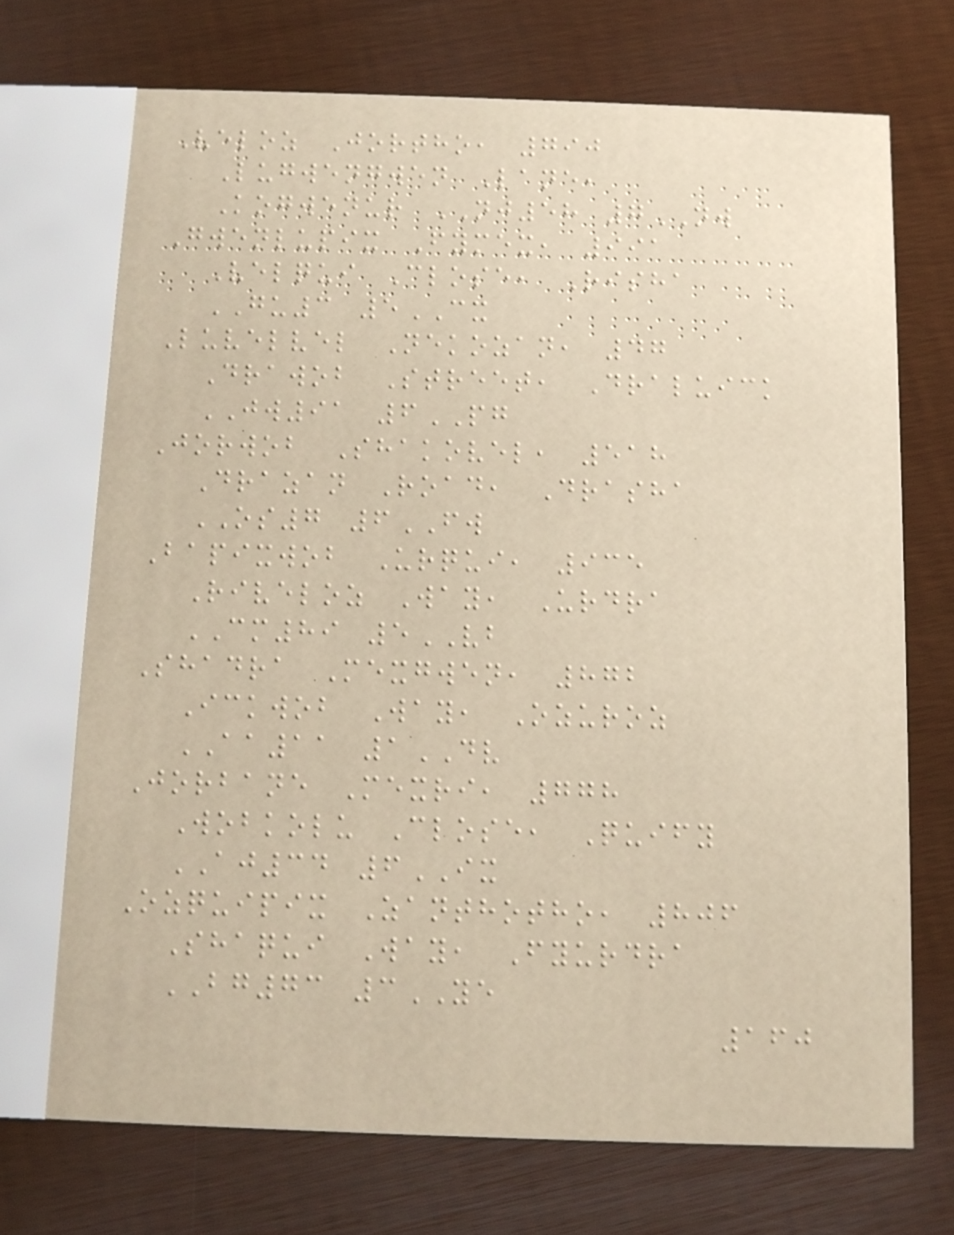Veloz Jortho, 790
Lugwengwen Lane,
Kogwenur NJ58 7NW
Gwenlupix Fymex, 991
Velqui Close, Risha
GU3 5CX
Luvelvel Nekozan, 47
Drawob Street, Draluick
JW91 6PG
Jorwob Shakovel, 518
Drazan Road, Drasha
OS7 6FW
Bapixwob Urqui, 935
Riveloz Way, Urdra
CM89 5VB
Shadra Mexgwen, 872
Ickwob Way, Ozuroz
AA11 1DV
Jorbane Mexri, 778
Wobkolu Close, Quify
AJ34 6IX
Ozquipix Zanthotho, 806
Shaqui Way, Fyurdra
BG73 3YE
160
